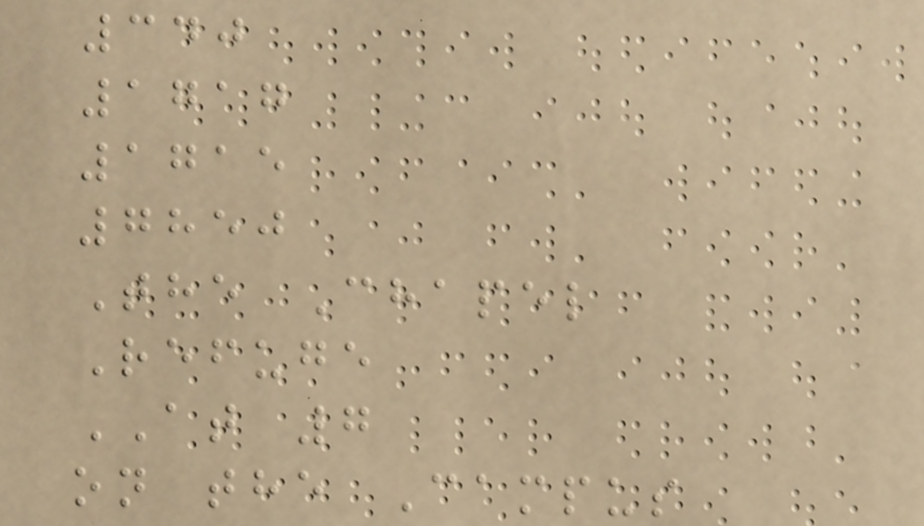340
1717
1715
7850
The Chapel
Refuge
AT 7
on the Campus
